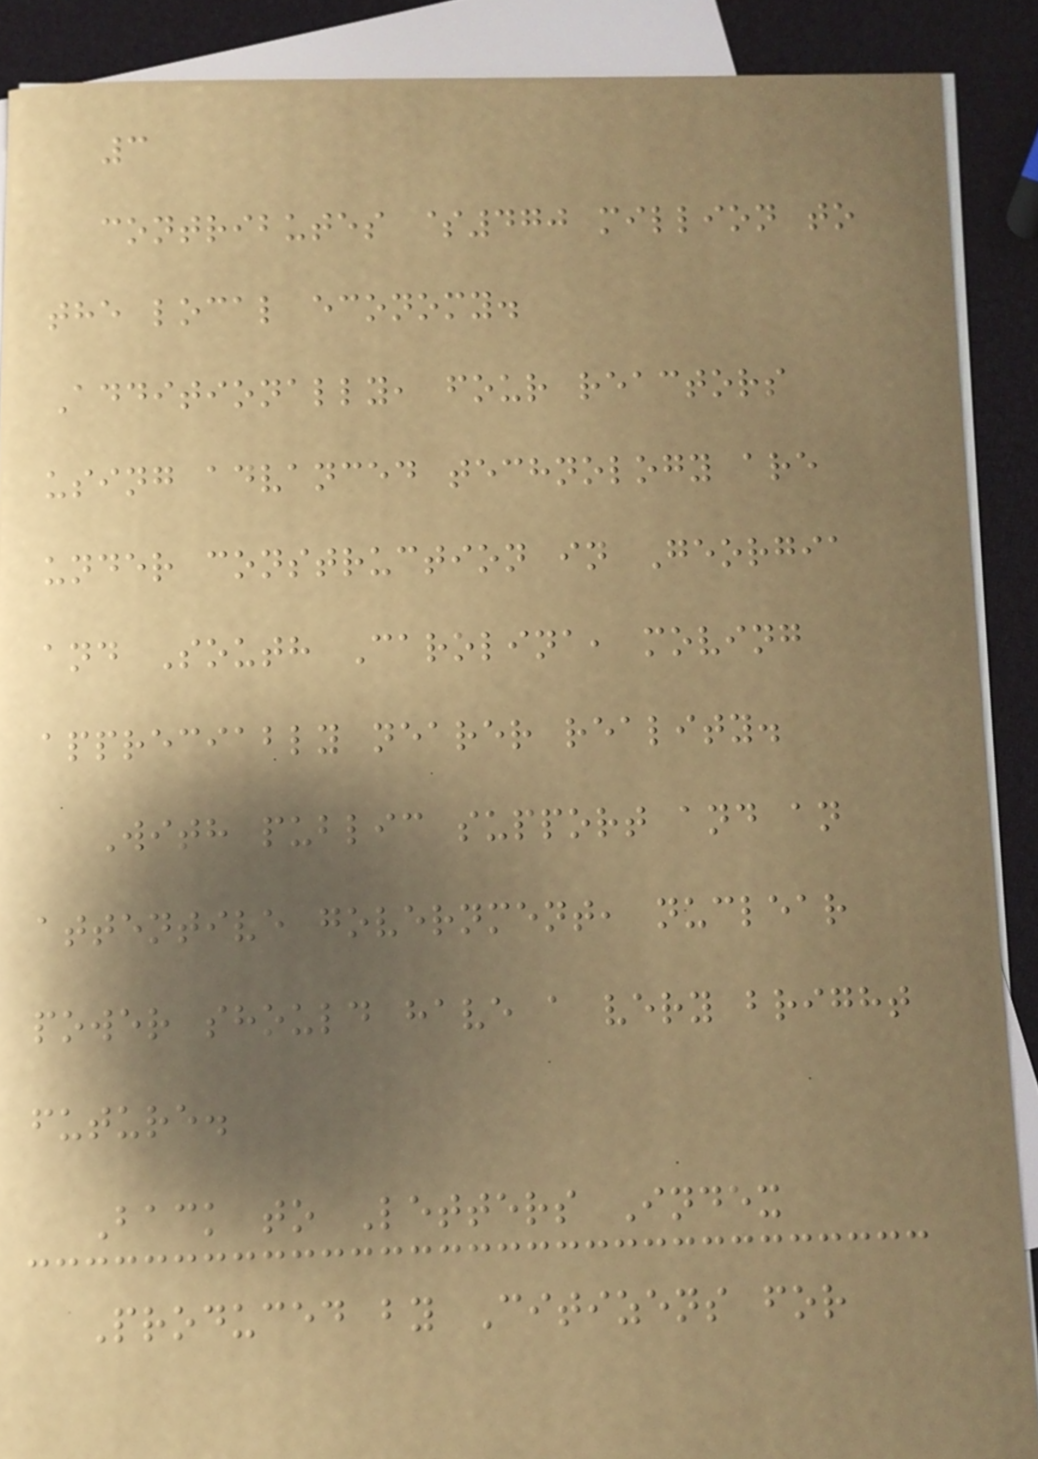3
contributes $470 million to
the local economy.
Additionally, four reactors
using advanced technology are
under construction in Georgia
and South Carolina, moving
appreciably nearer reality.
With public support and an
attentive government, nuclear
power should have a very bright
future.
Back to Letters Index
Produced by Citizens for
